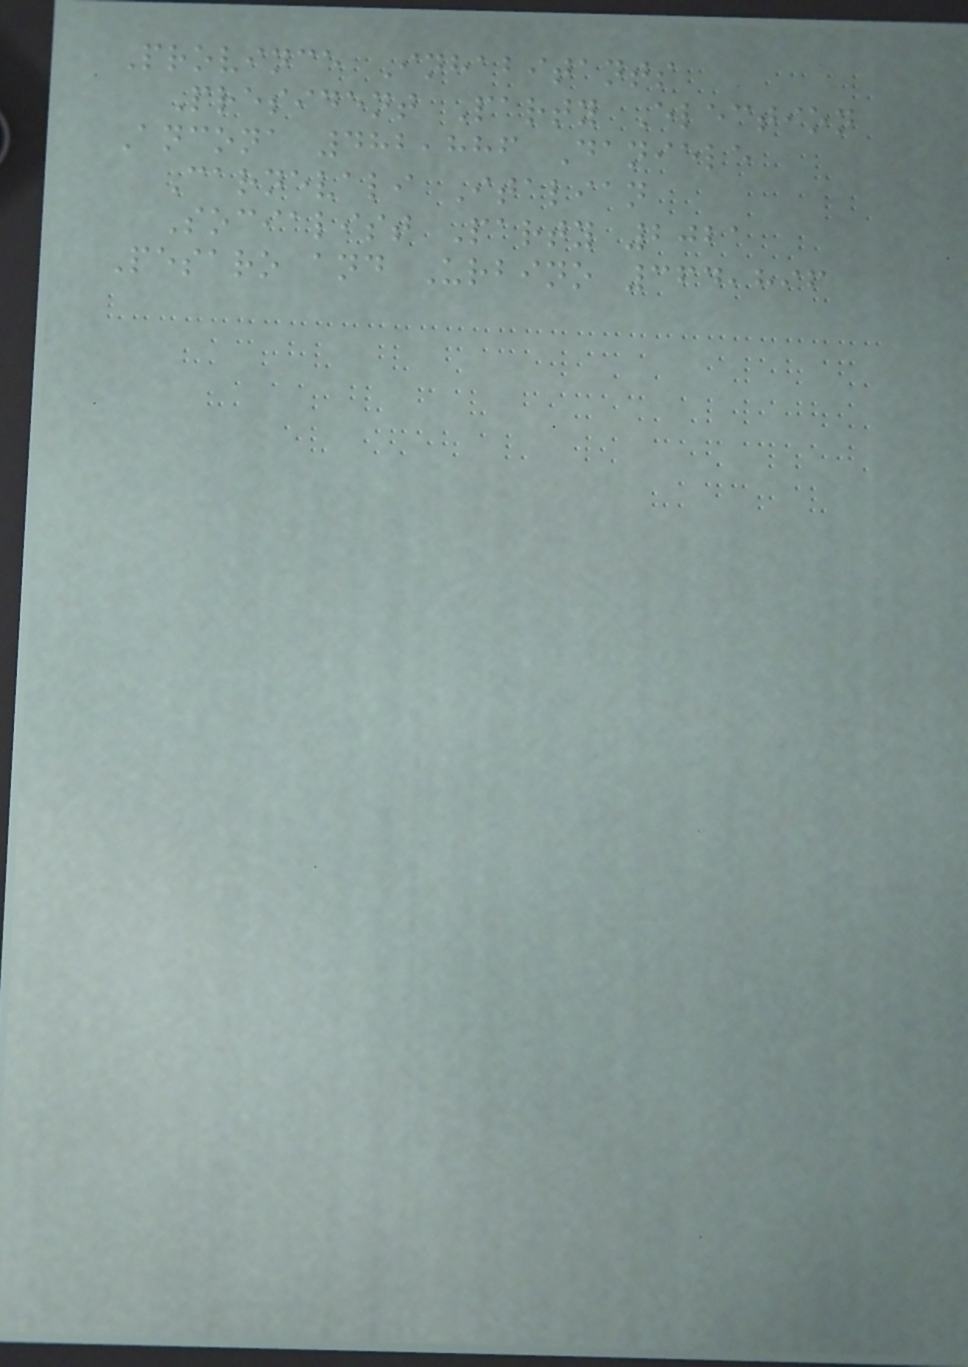Province Inhabitants
President Party Election
Ancona 482,886 Daniele
Carnevali Italian
Socialist Party 2021
Pesaro and Urbino 364,896
